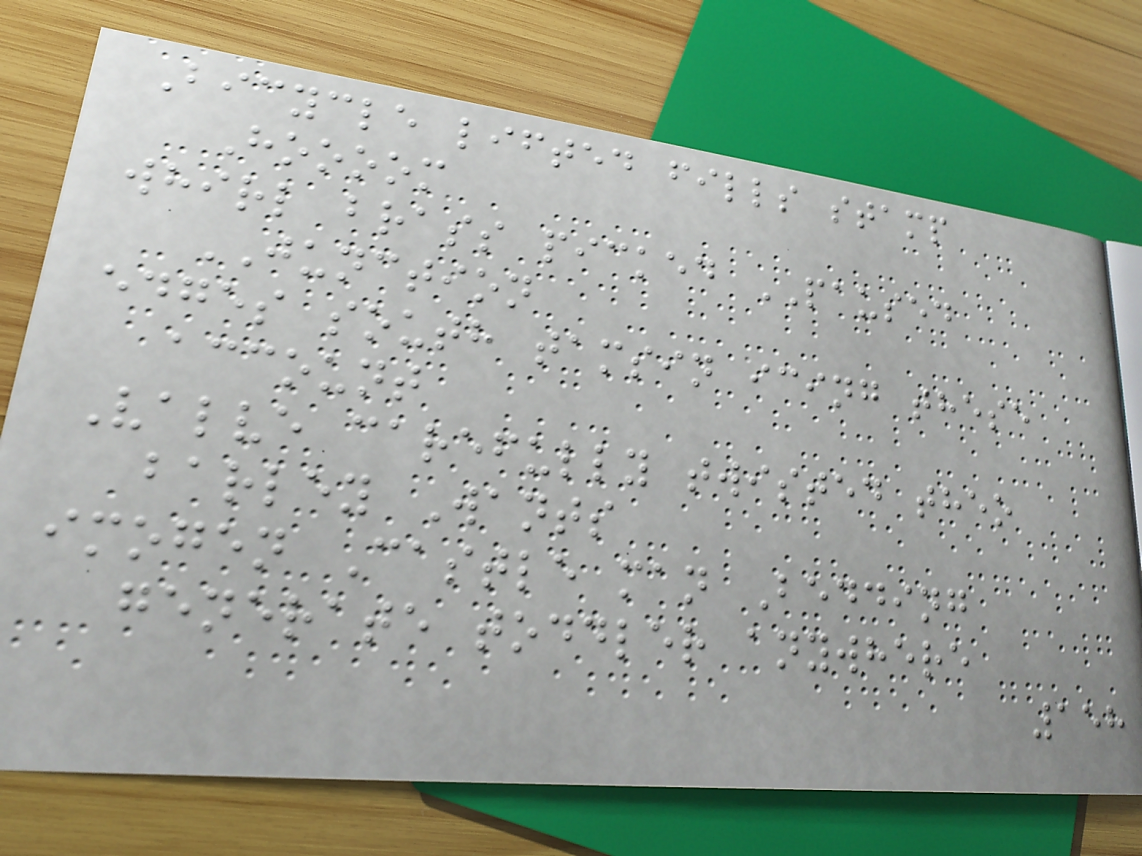Bicycle lifted fills stamp
Hoooom
whirl brass picked PAUSED
JUNCTION
edges south tamsin icing these
account
Valve carefully twisted theo
barley Wants
imogen Castle man Bedding
generate toddler anywhere
158
